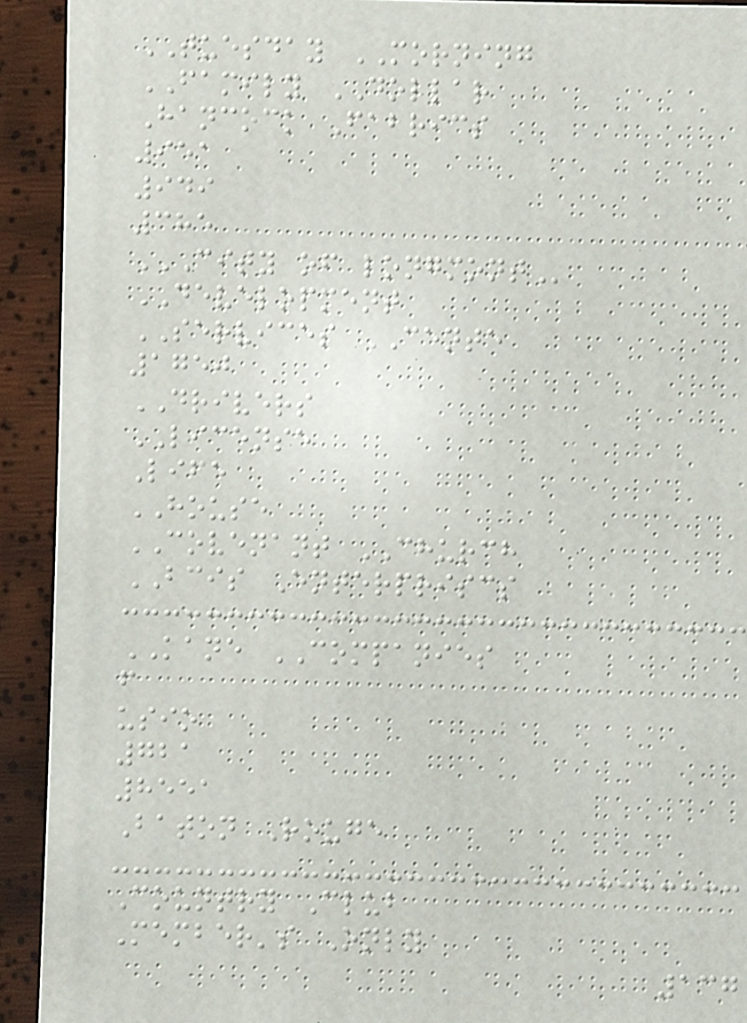TUESDAY MORNING
FAMILY DOLLAR
Hancock Fabrics
951
949
385
CITY OF LONGMONT
DEVELOPMENT
SERVICES CENTE
1750
DRIVERS
LICENSE
Life
HOUSE
COVENANT CHURCH
BCIS Enterpriscs
KANE COMPANIES
f
usio
721
8551
Baton Rouge
Country Club
Member's Only
137
